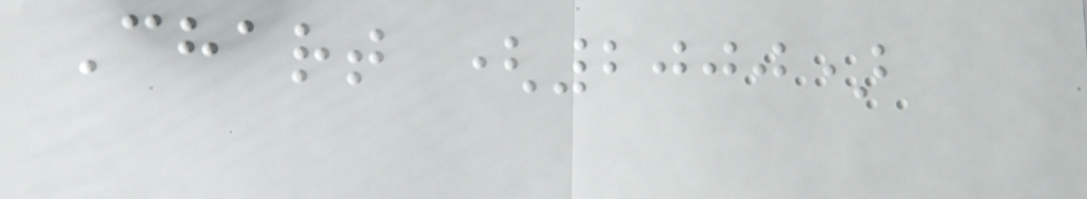Chart (2000)
